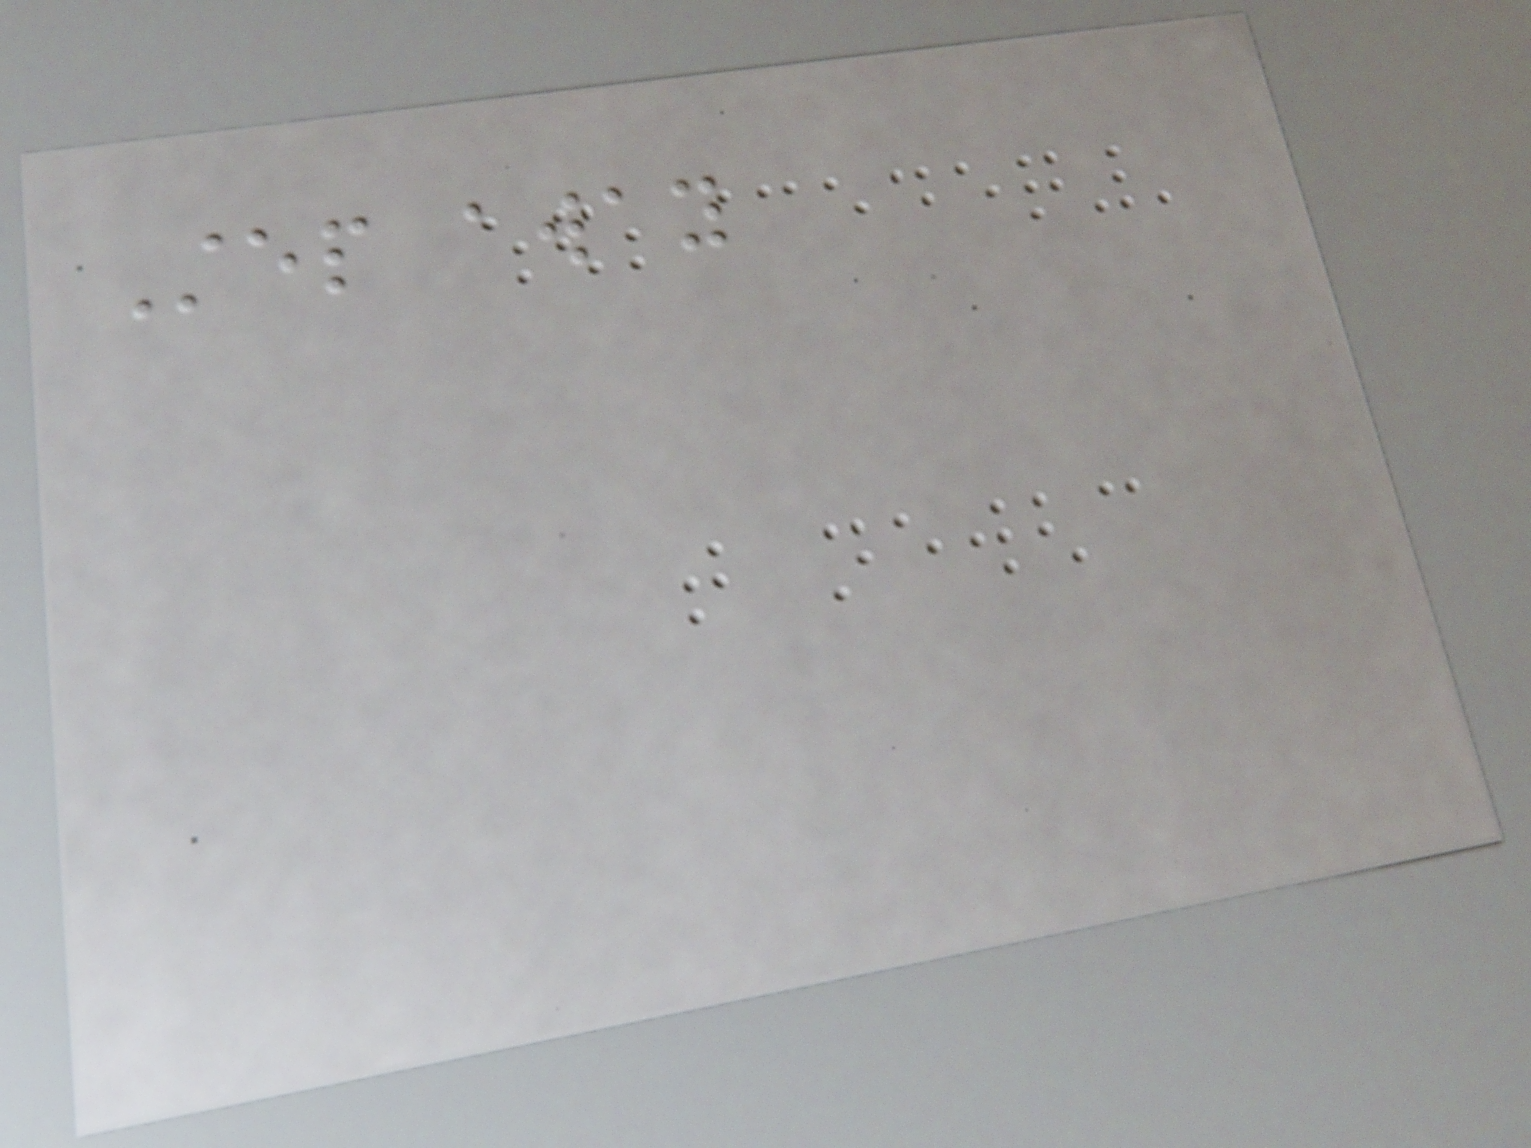Step away
